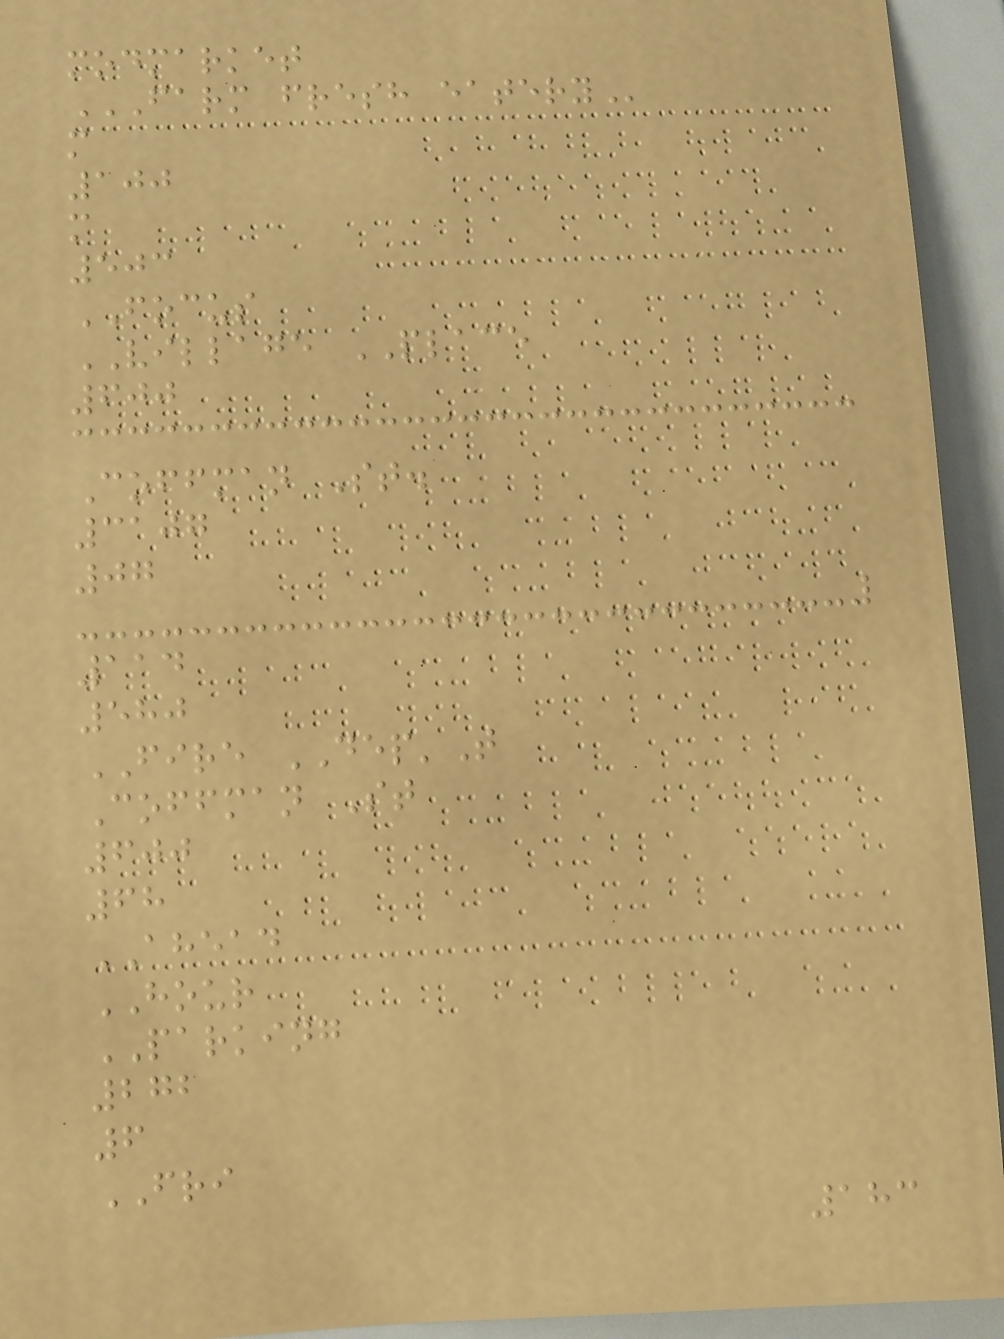modmarket
FARM FRESH EATERY
m
100
m
503
FOCUS
VILLAGE PLACE
600
Coffman St.
3107
07
114
580
FIRE DEP'T
Coffman St
600
68
AHEAD
HOUR
PARKING
272
6
FRI
183
